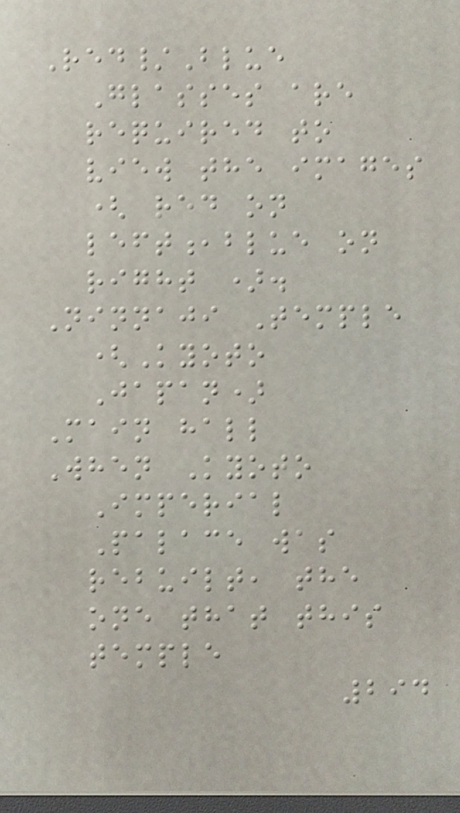Red/Blue
Glasses are
required to
view the images
( red on
left,blue on
right ).
Ninnaji Temple
(Kyoto
Japan)
Main hall
When Kyoto
Imperial
Palace was
rebuilt, the
one that this
temple
294
